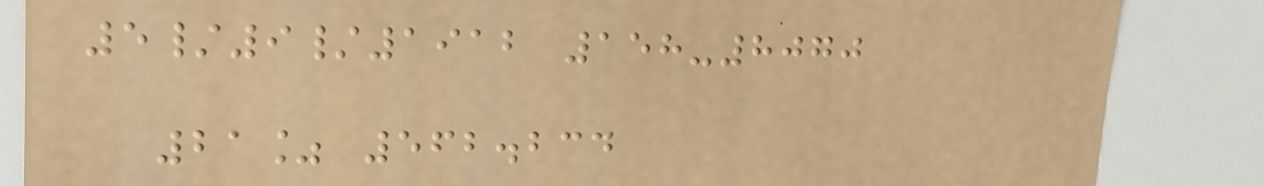5/9/1912 158-8070
21% 562.234
